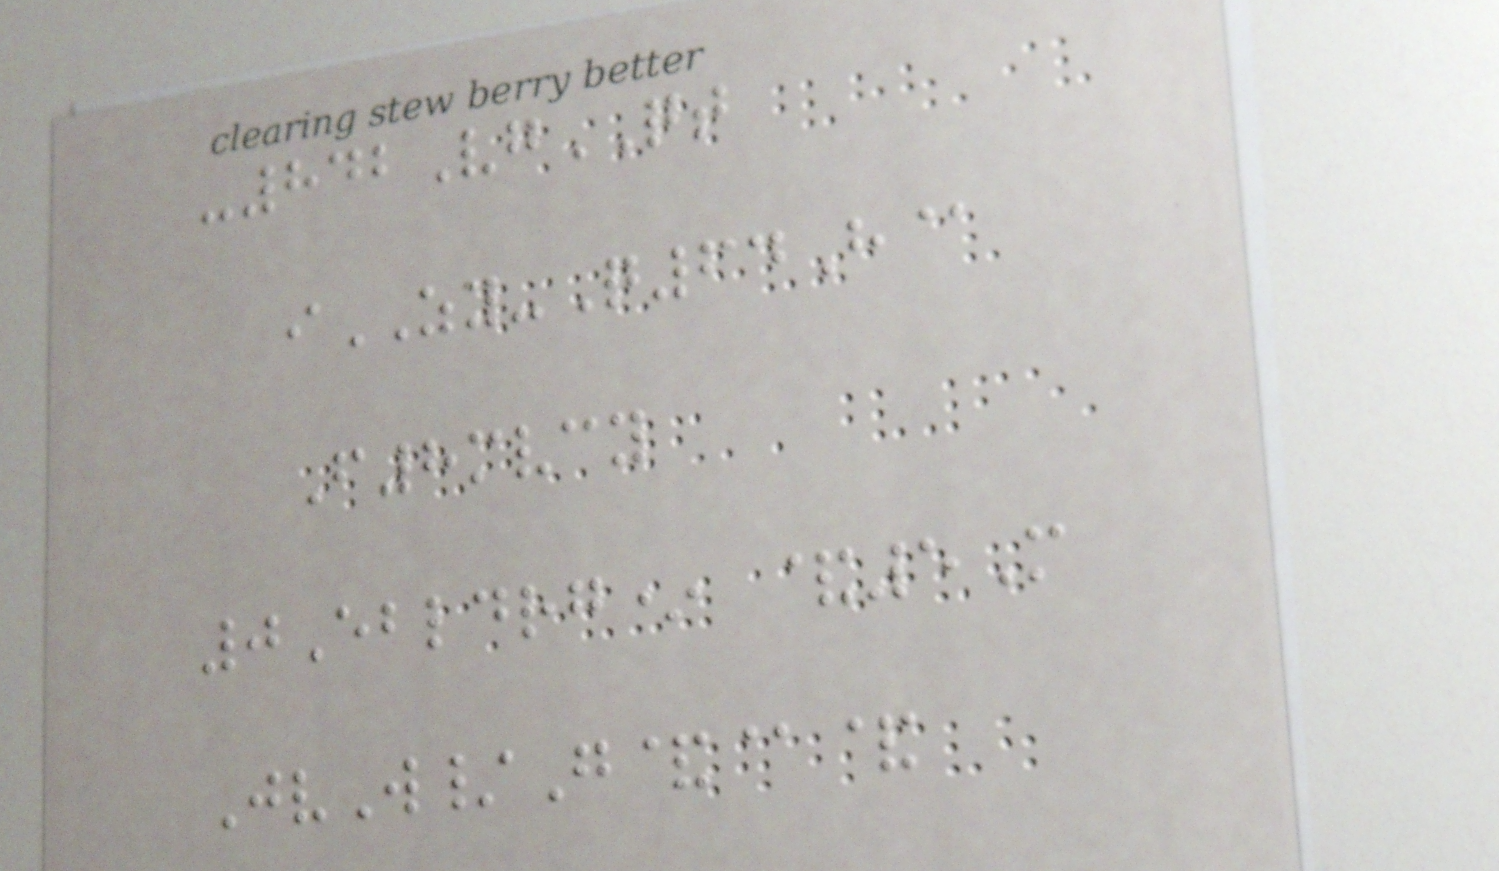-842VgQT
iZY-Q64H@
F8mvcy
0Ebldrg* &5M
JvW/G&@&
